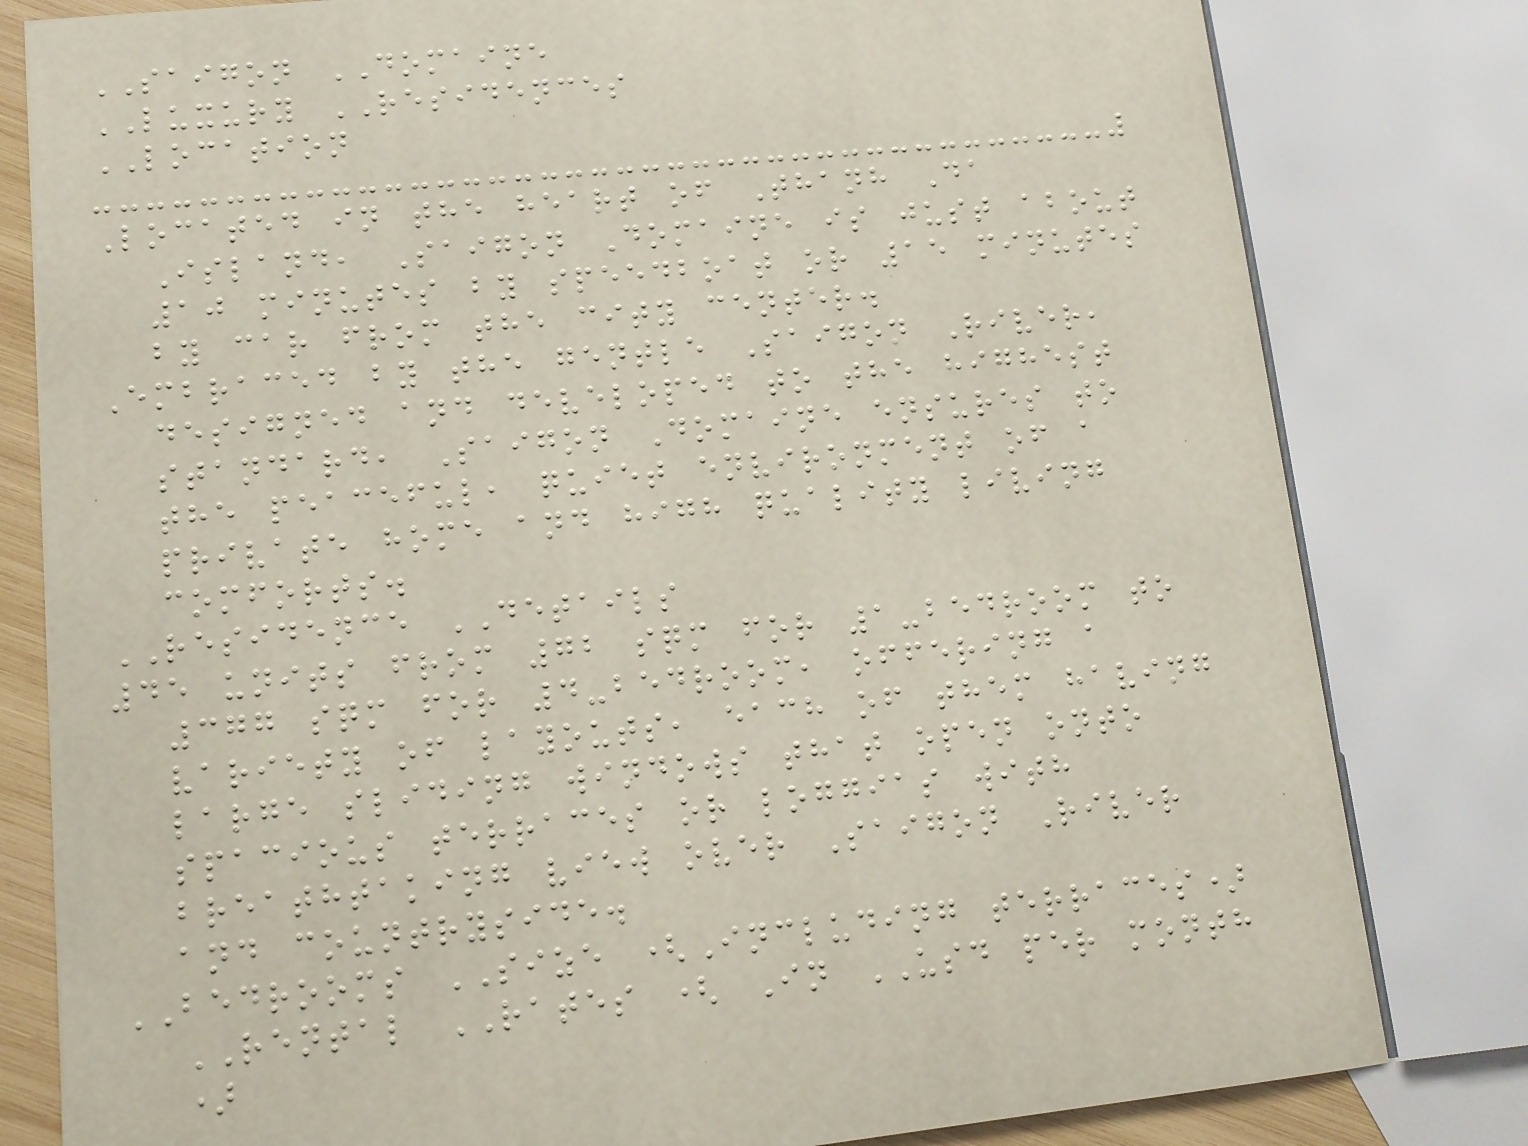SAIGON DOMAINE
LUXURY RESIDENCES
LOCATION
Located in the heart of Thanh Da
Island, Saigon Domaine is just about
10 minutes by speedboat or 15 minutes
by car from the city center.
Embraced by the gentle Saigon River,
designed and developed to the highest
standard, Saigon Domaine ensures to
the peaceful, quiet environment of a
private home and high quality living
comforts.
RESIDENCE DETAILS
45 units from 72 sqm for 1-bedroom to
377 sqm for 4-bedroom, offering a
variety of layouts, each of them having
large sliding windows that open onto
spacious terraces or loggias with
breathtaking view over Saigon River
and countryside.
BEDROOMS SIZE (Including terraces)
RENTAL RATES ( In USD per month
)
